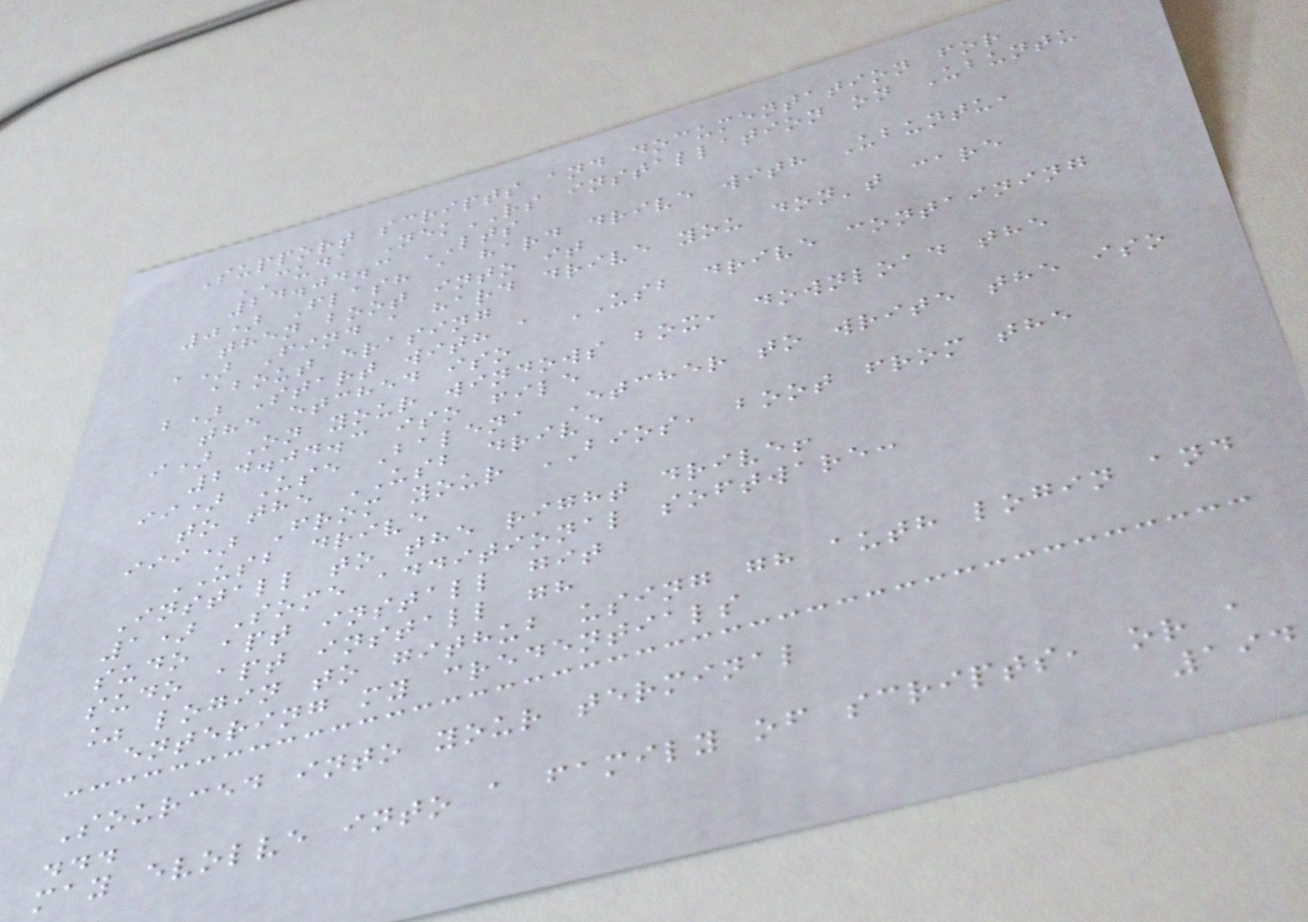Support scripts and documentation for
CUDA NekRS installation on Ubuntu
24.04.3 LTS
0) Flash a hard drive with Ubuntu,
then boot into it
a) Find a hard drive you don't care
about erasing
b) Start with a USB drive containing
the etched iso
i) On your windows box, download the
24.04.3 iso file
ii) Use Balena Etcher to write the iso
to the USB drive
iii) From your BIOS, boot from the
USB drive
Install to the right drive!
1) Some additional software:
sudo apt install git
sudo apt install gh
% login to github using gh auth login and
entering my credentials
Sourced into your terminal
...
may evolve into a family of scripts, or a
194
